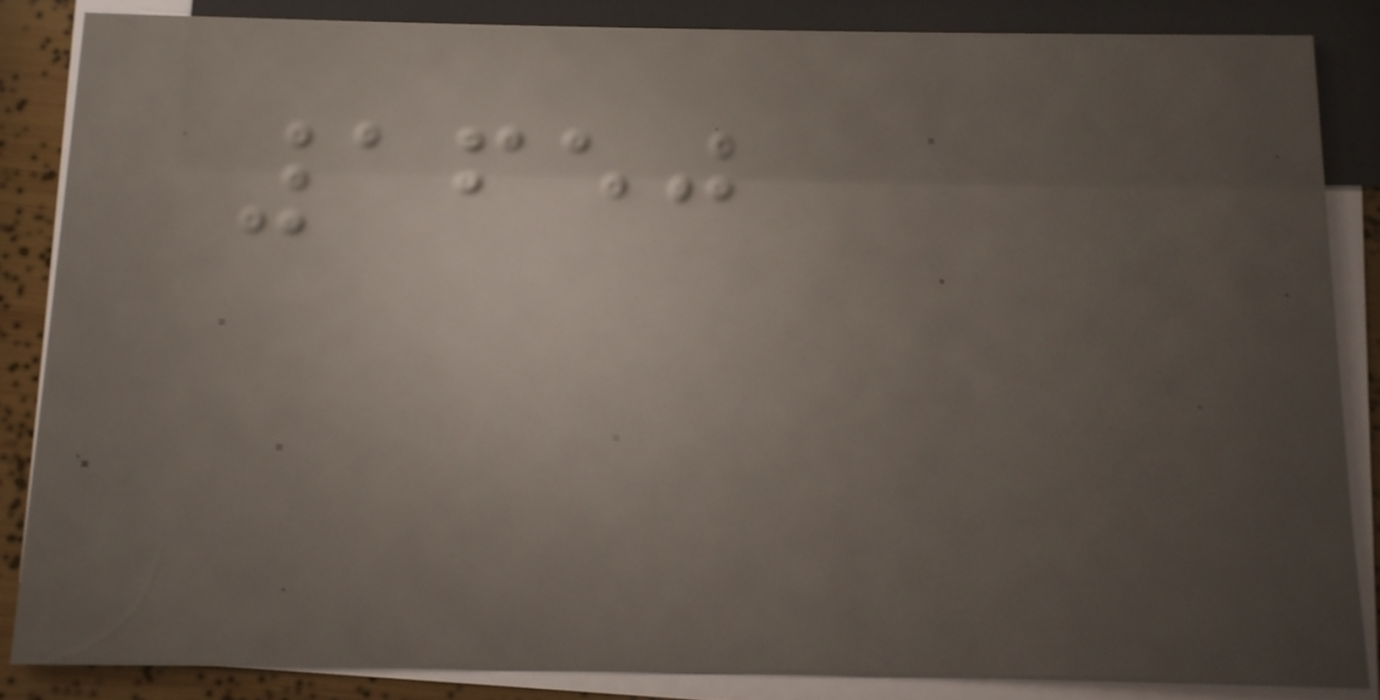1650
